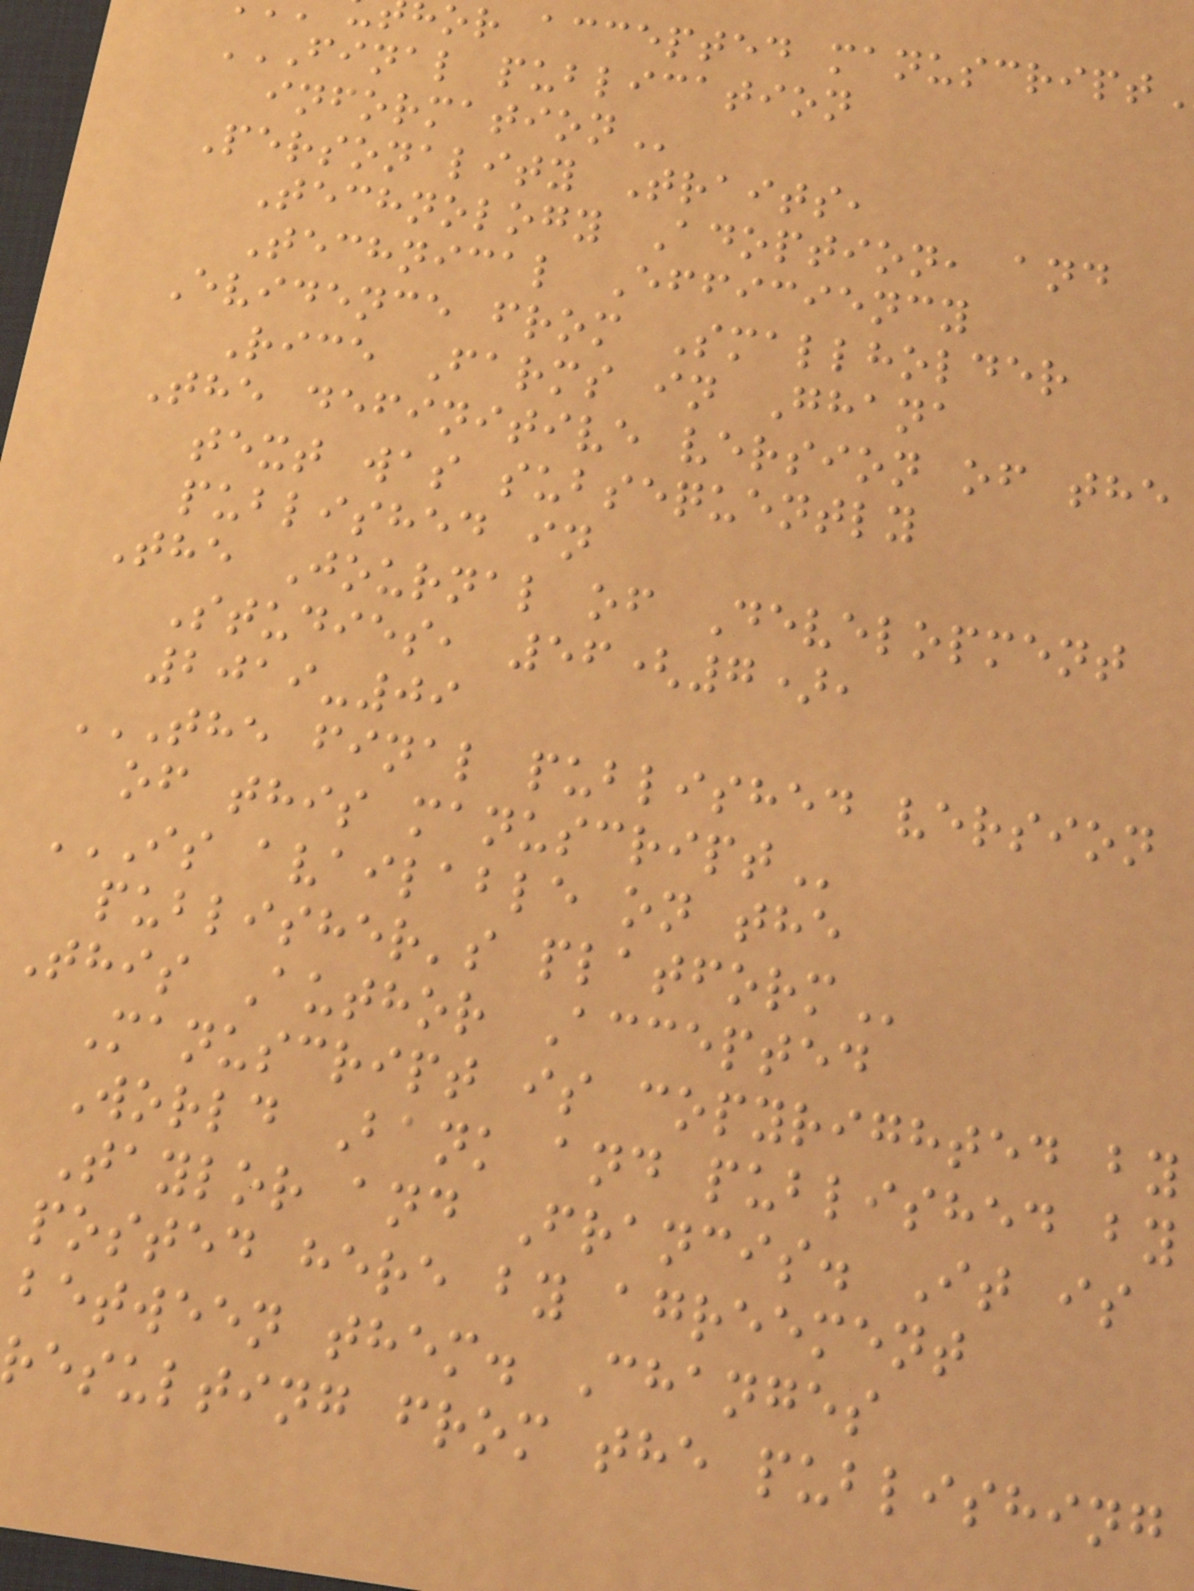or accepted
FINAL PUBLICATION
Personality Traits,
Technology Adoption, and
Technical Efficiency
Evidence from Smallholder
Rice Farms in Ghana
The definitive version of the
text was subsequently
published in
The Journal of Development
Studies, 56(7),
2019-09
THE FINAL PUBLISHED VERSION
of this
IS AVAILABLE ON THE
publisher's
This Author Accepted
Manuscript is copyrighted by
World Bank and published by
Taylor and Francis. It is
posted here by agreement
between them. Changes
resulting from the publishing
